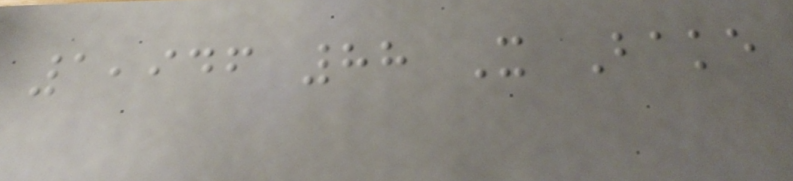1,946 88 X Bake
